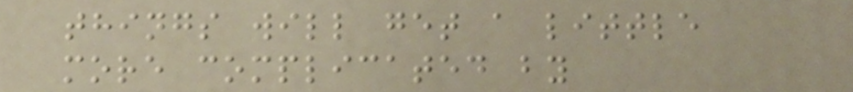things will get a little
more complicated by
